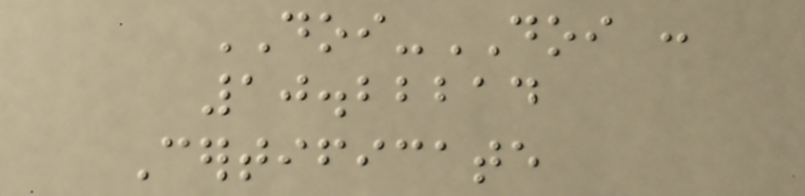DOI-DOI :
10.22214
Certificate
